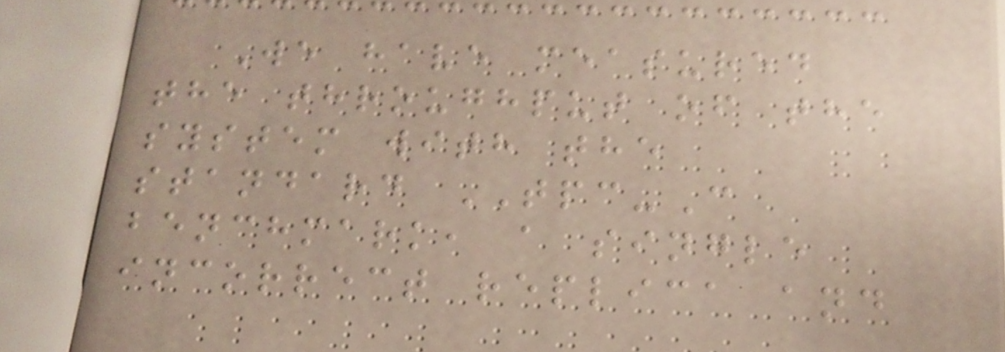We have measured
the throughput of the
system with the
standard TPC-C
benchmark, a single
incorrect replica and
